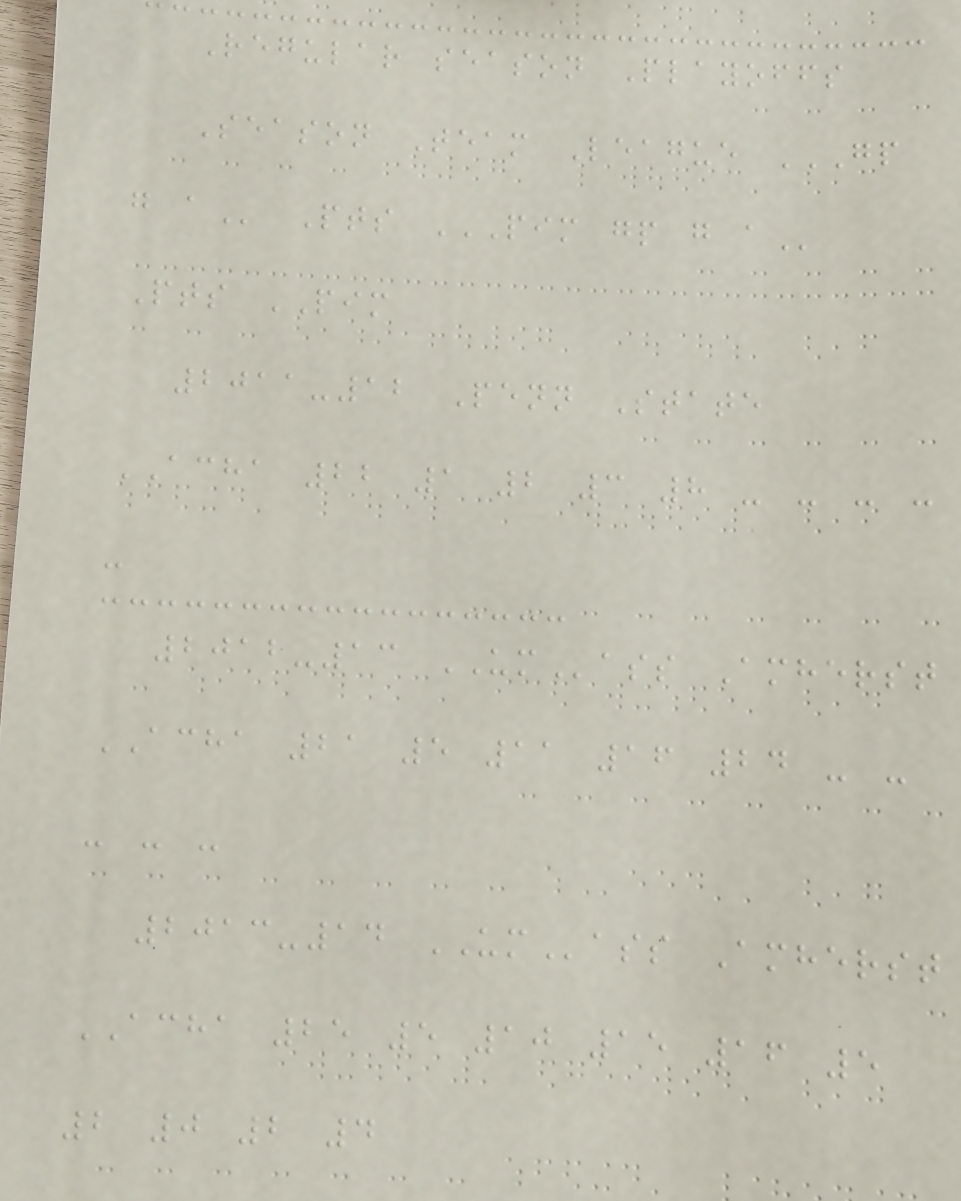Regular season Playoffs
Season Team League GP
G A Pts PIM GP G A
Pts PIM
2011-12 Penn State
ACHA 22 1 2 3 8 - - - -
-
2012-13 UMass Amherst
ACHA 21 5 11 16 24 - -
- - -
2013-14 UMass Amherst
ACHA 25 5 10 15 16 5
2 0 2 4
